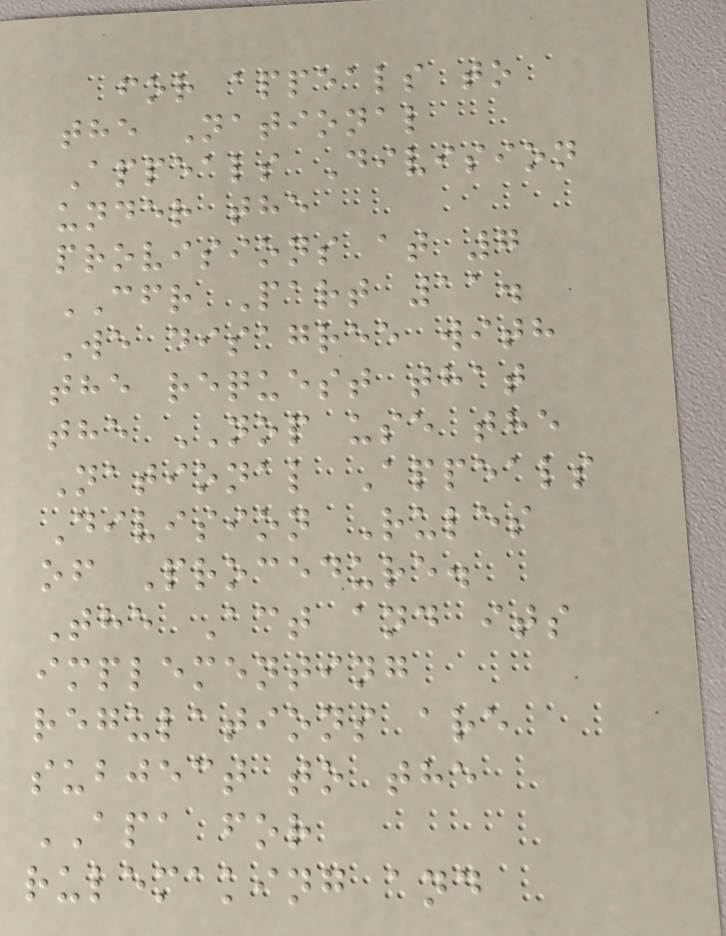for appeals to
the National
Appeals Division
under the
provisions at 7
CFR Part 11.
We disagree with
the request that
the NOP use the
National Appeals
Division Rules
of Procedure.
The Act and its
implementing
regulations are
subject to the
APA for
rulemaking and
